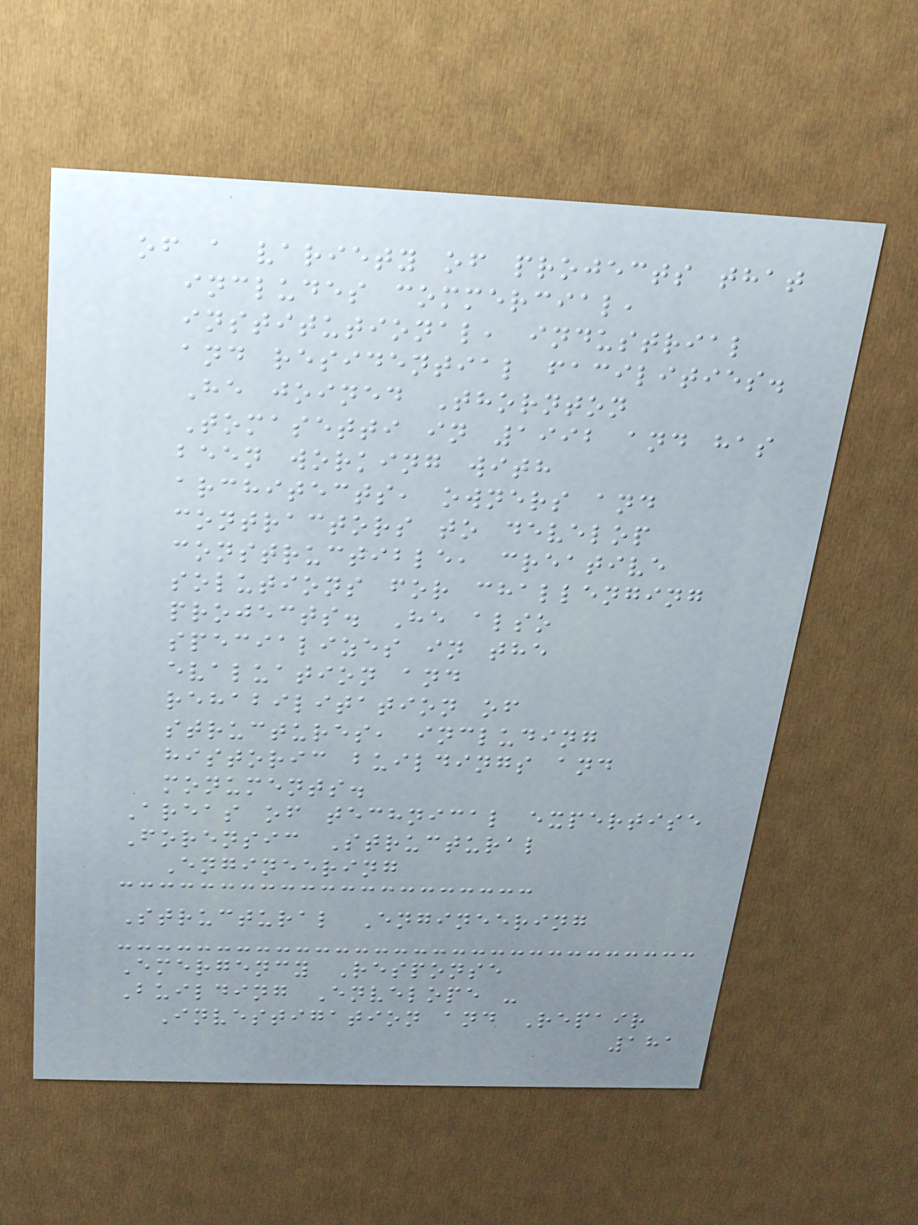of a variety of projects that
includes commercial,
institutional, industrial
and residential facilities.
He joined Thornton
Tomasetti in 1992 and has
been working with
architects, owners and
contractors to develop
constructible, creative
solutions for challenging
projects. He also
specializes in the
evaluation and
rehabilitation of
structures, including
historic buildings and
monuments.
Areas of technical expertise
Forensic Structural
Engineering
Structural Engineering
Emergency Response
Building Envelope -
Investigation and Repair
181
